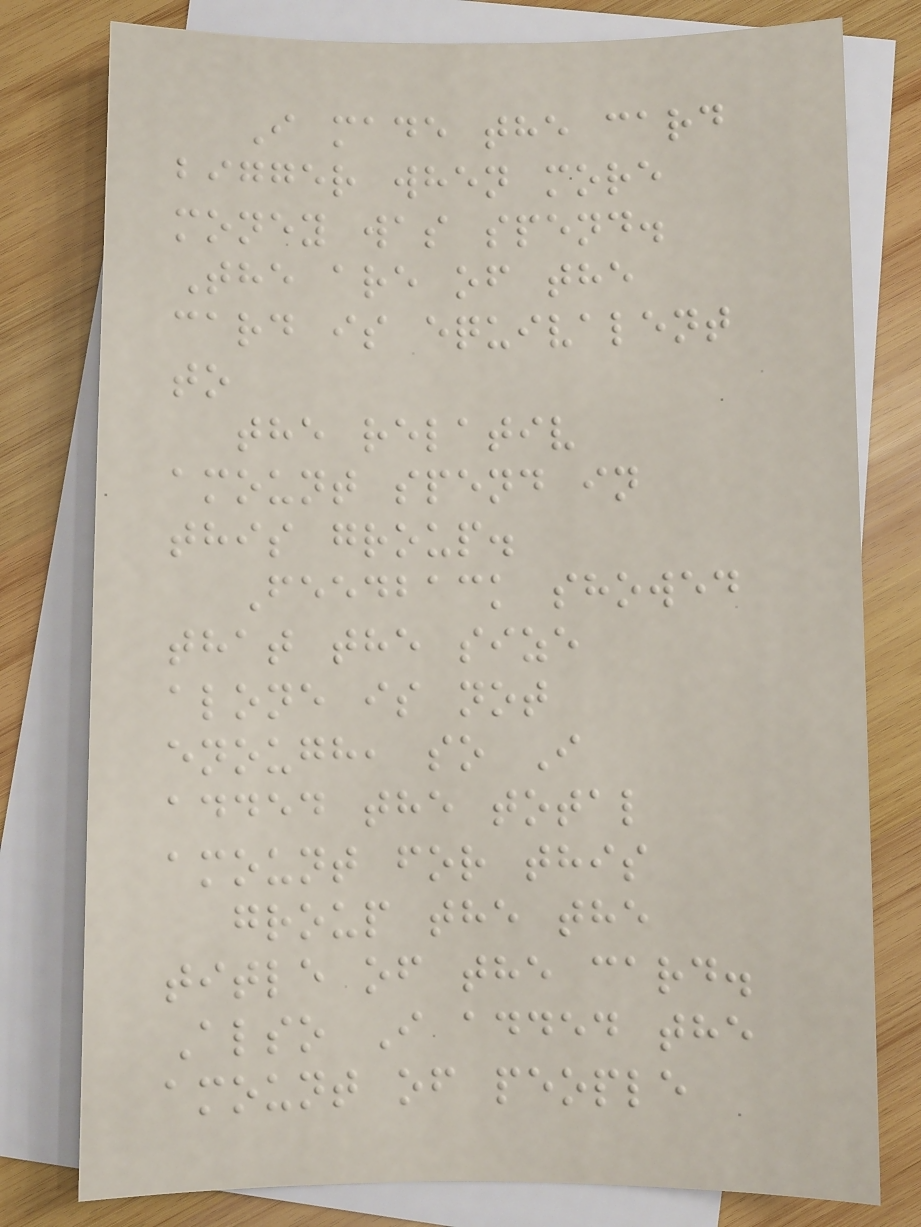I made the card
bigger when more
money was spend.
The are of the
card is equivalent
to
the relativ
amount spend in
this group.
Feedback showed
that the size
alone is not
enough, so I
added the total
amount for this
group the the
title of the card.
Also I added the
amount of people
